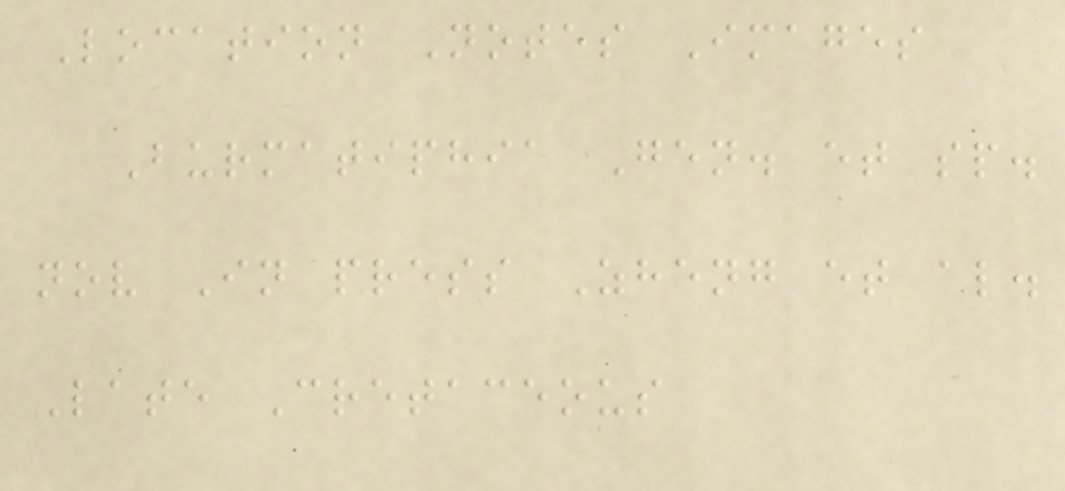Location Notes Images
Burmatiphia Gen. et sp.
nov In press Zheng et al.
Late Cretaceous
